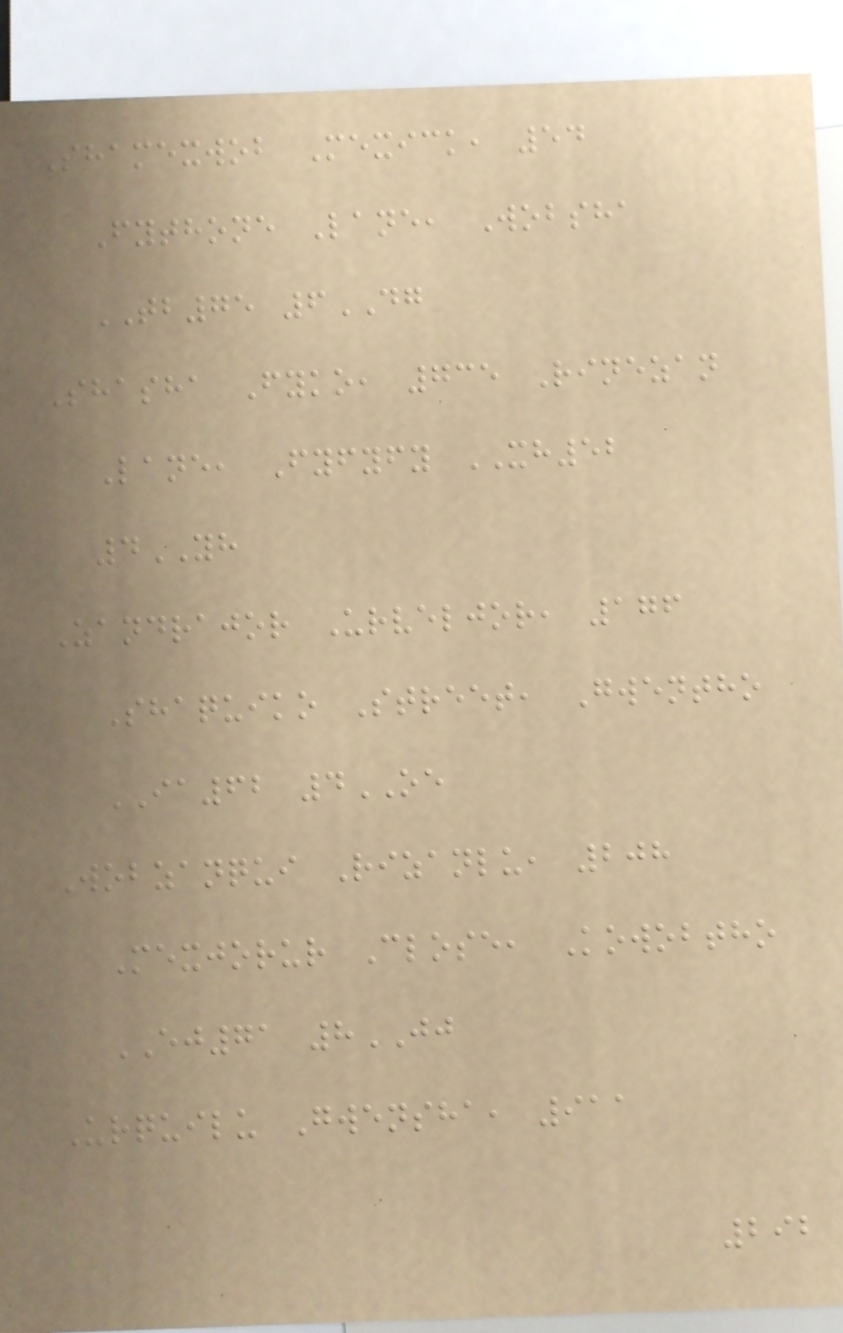Shamexwob Mexick, 54
Fythone Lane, Wobsha
TB75 6DG
Shasha Fyko, 735 Rinezan
Lane, Fyfyfy XH52
4YH
Zandrajor Urveljor, 176
Shaquiko Street, Gwentho
IA62 4OE
Wobzanqui Rizanlu, 208
Mexjorur Close, Kowobtho
EJ71 8JJ
Urquilu Gwensha, 911
292
